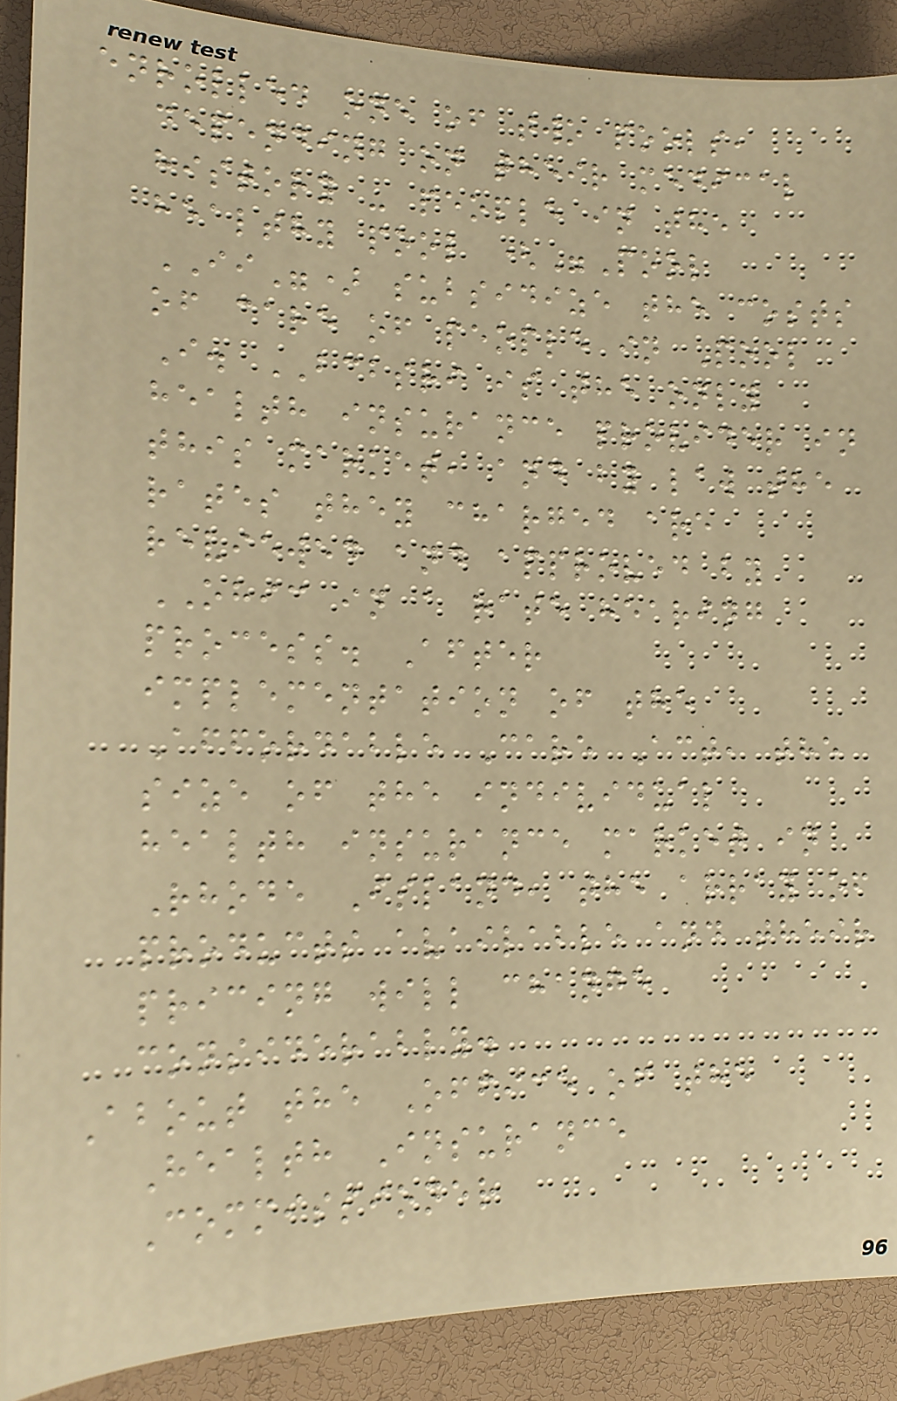enrolled one of two pools,
depending on their medical
history - people in the
healthy pool ("Pool
II") subsidize the costs
of care of people in Pool
I. BCBSRI is the only
health insurance provider in
this market, and by law the
rates they charged are
reviewed and approved by
OHIC in a rate hearing
process. After
implementation of the
Affordable Care Act, the
size of the individual
health insurance market in
Rhode Island, the array of
products available and their
pricing will change
considerably.
About the Office of the
Health Insurance
Commissioner
